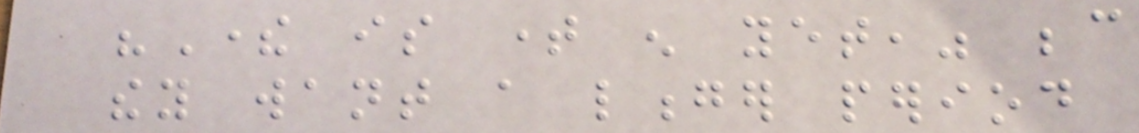"There is time enough yet," because
they want a longer period
